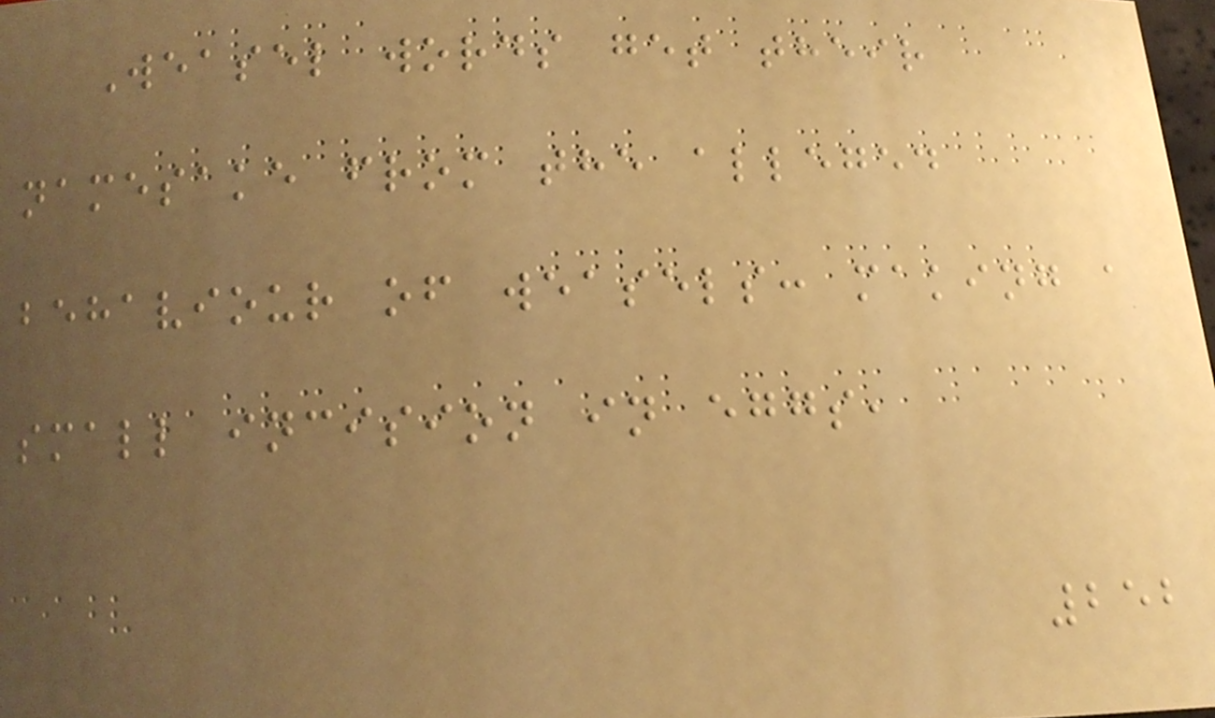Weasel words get their
namesake from the alleged
behaviour of weasels: making a
small incision in eggs,
252
